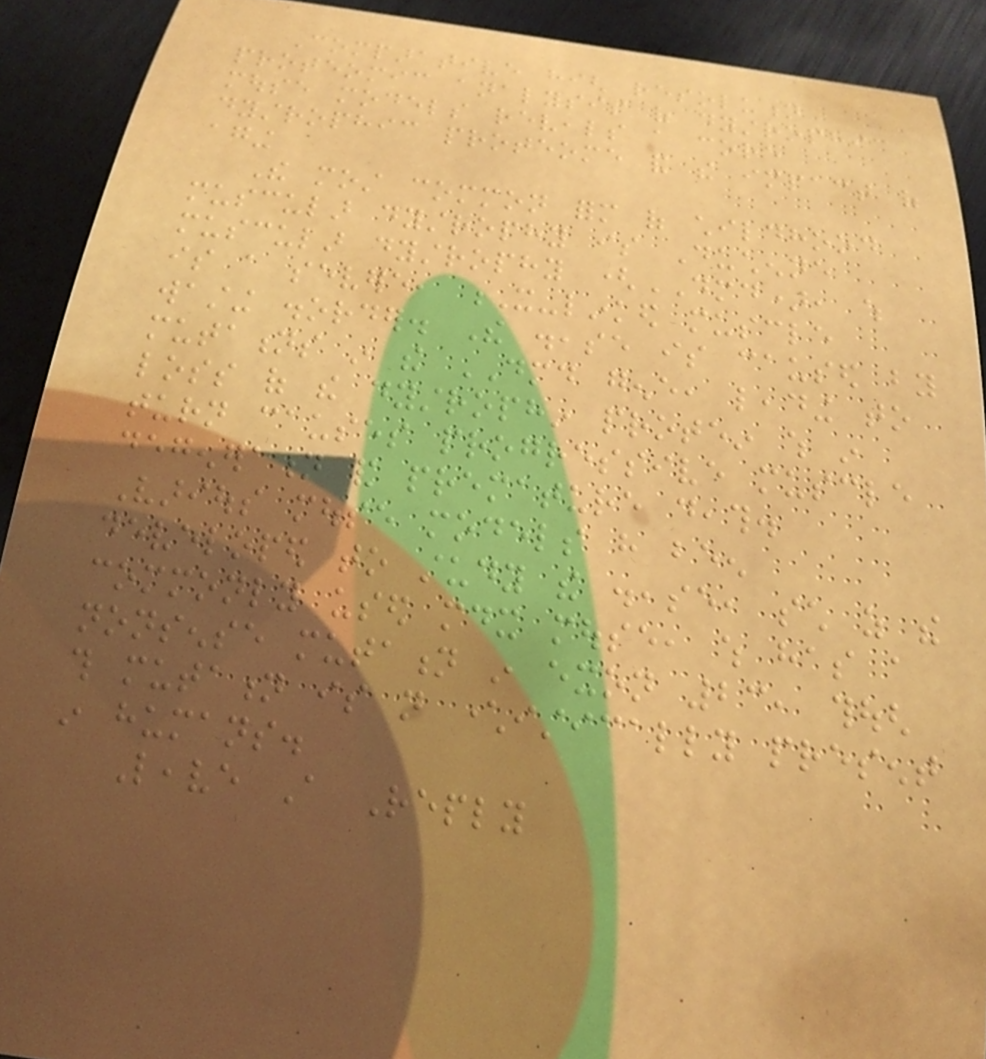Comparative high resolution
proteomic analysis of dystrophic
mouse models reveals a core
dystrophic proteome and the impact of
aging
The most common form of childhood
muscular dystrophy is Duchenne
muscular dystrophy (DMD), which
is a severe, X-linked muscle
wasting disorder. The disease is caused by
mutations in the DMD gene, leading to
loss of the dystrophin protein which in
turn causes progressive muscle
degeneration and premature death.
Various mouse models have been
developed to study the disease, such as the
commonly used mdx mouse, which has a
nonsense mutation in exon 23, though
this mutation is not characteristically present
in humans.
Leave A Reply
